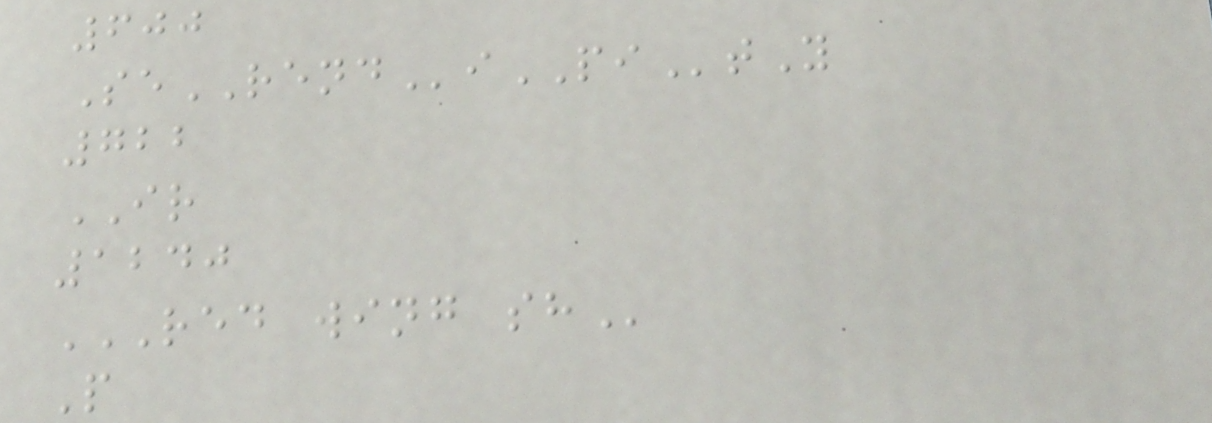600
SeRENDiPItY
722
IR
1240
RED WING SH
P
